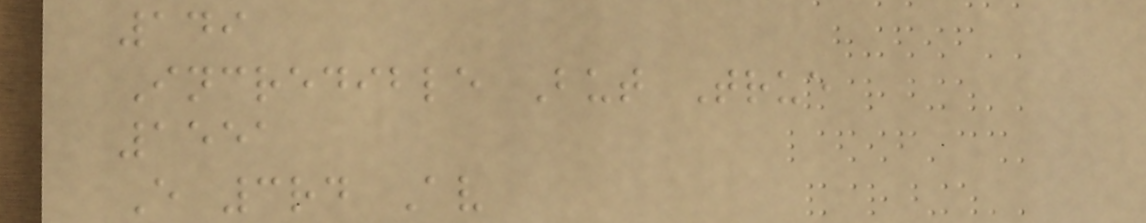149
Incredible But True
1551
E 3rd Av
